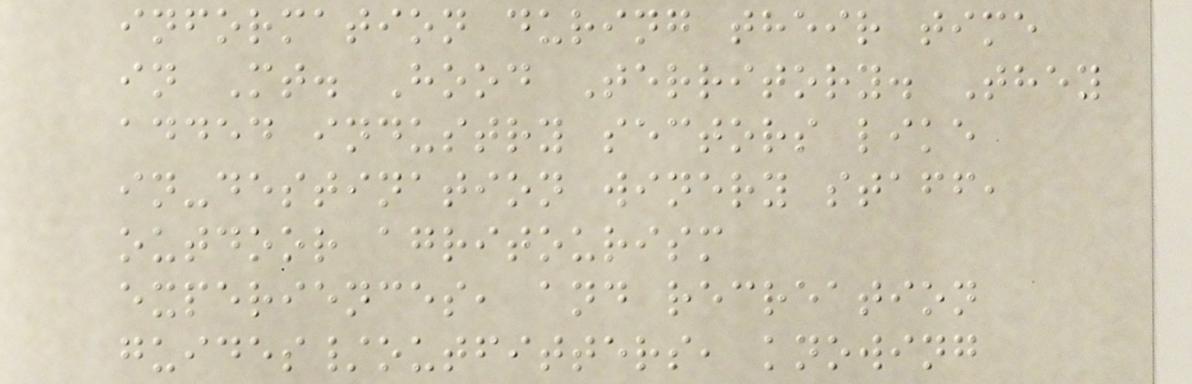information during their time
in Mt. Hood Territory. They
added industry sectors like
in-destination winery staff,
outdoor agritourism
experiences, and recreation
guides/outfitters, knowing
